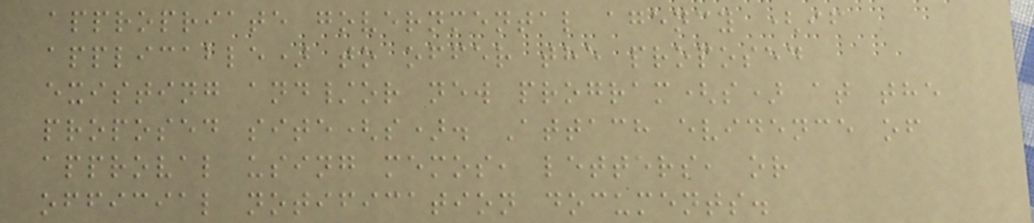appropriate governmental agency (if
applicable) to offer the proposed
existing and/or new program(s) at the
proposed site(s). Attach evidence of
approval using memos, letters, or
official notification documents.
